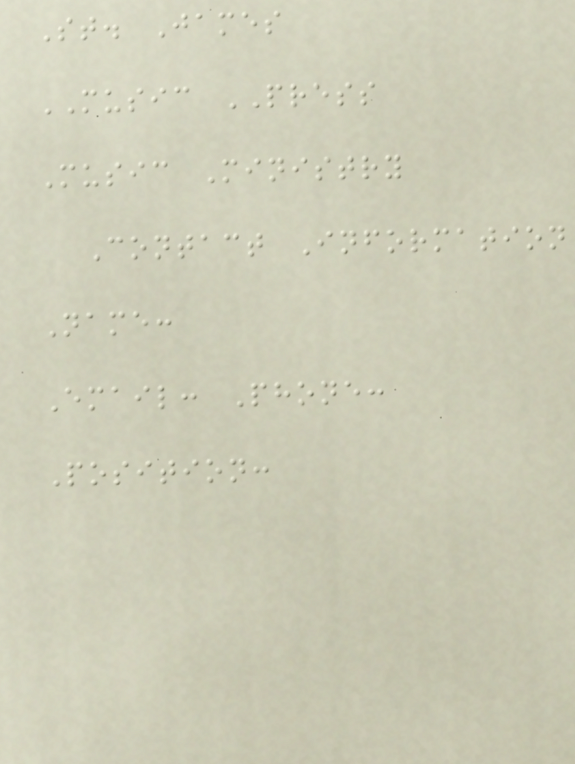St. James
MUSIC PRESS
Music Ministry
Contact Information
Name:
Email: Phone:
Position:
